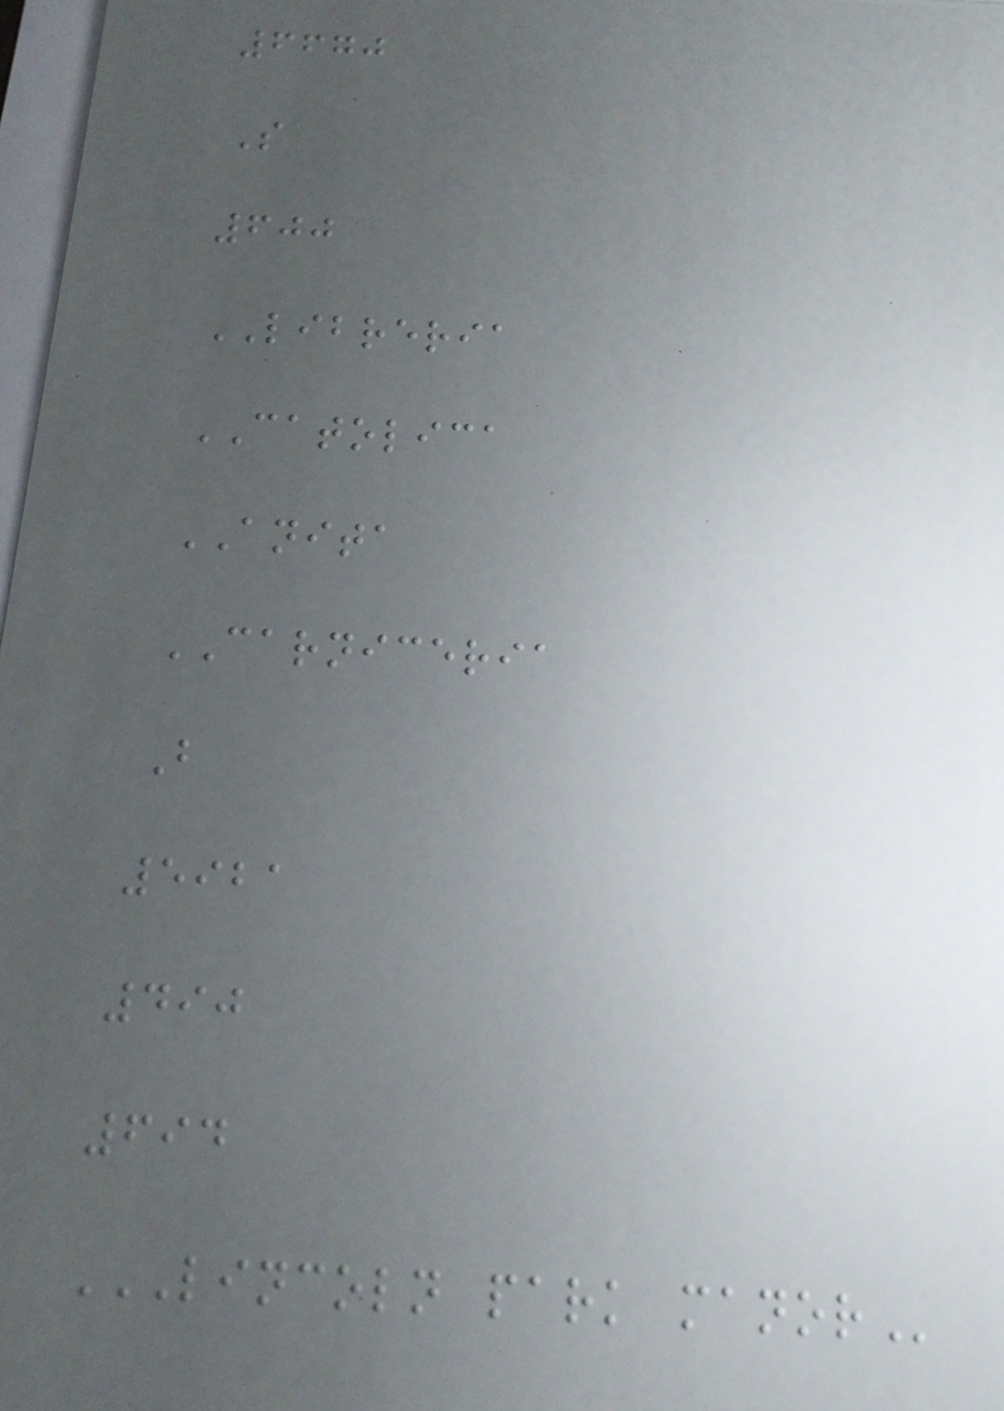6670
S
600
LIBRERIA
CATOLICA
ANITA
CARNICERIA
B
5921
490
694
LINCOLN PARK MANOR
